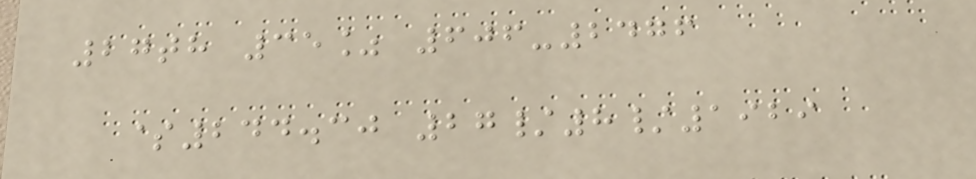27th 35% 606-2476
$244.30 27/8/1929
